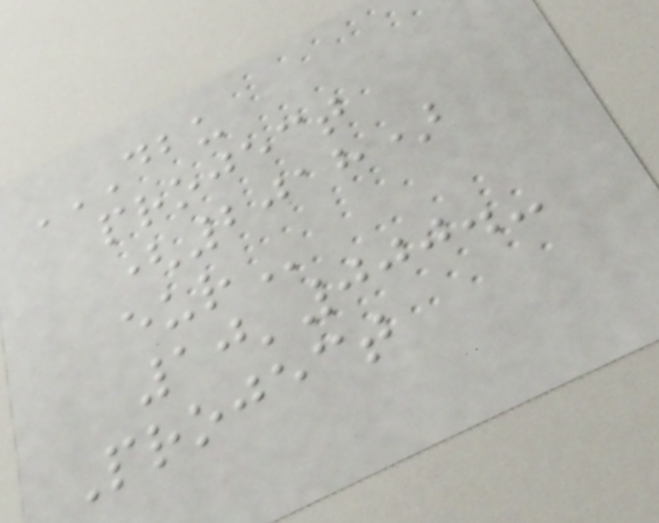DBU
PROJECT
(2018)
EUR
10'000.-
Project
